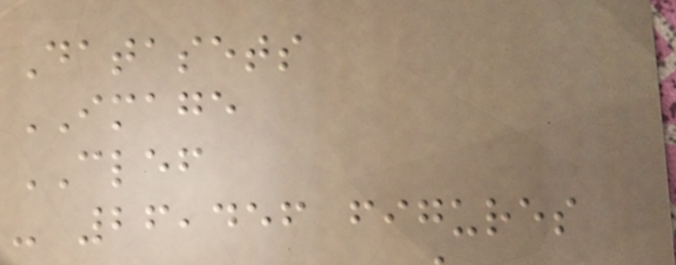Datasets
IMAGE
CLEF
- 26,456 figures
